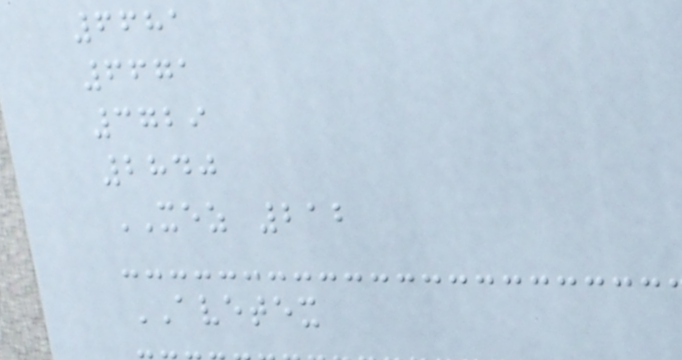6681
6671
3729
2840
XEZ 212
AVETEX
